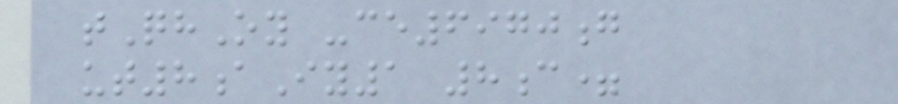tQhOy -ce6970g
ut8aIy1 8c=
